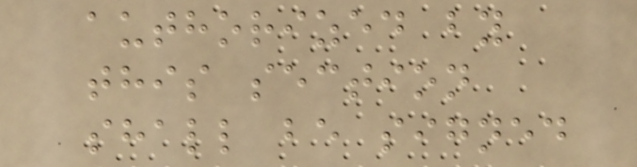authorized by
this section
shall be signed
